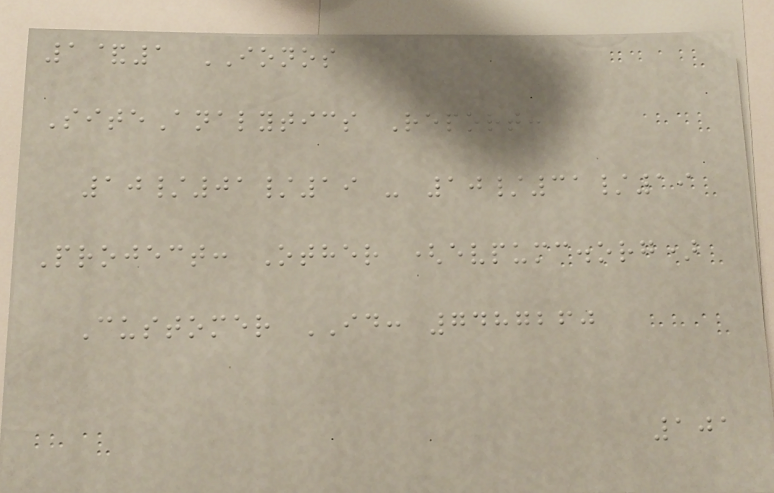1&1 IONOS
SiteAnalytics Report:
10/01/19 - 10/31/19
Project: Other (evpumc.org)
Customer ID: 7487260
101
